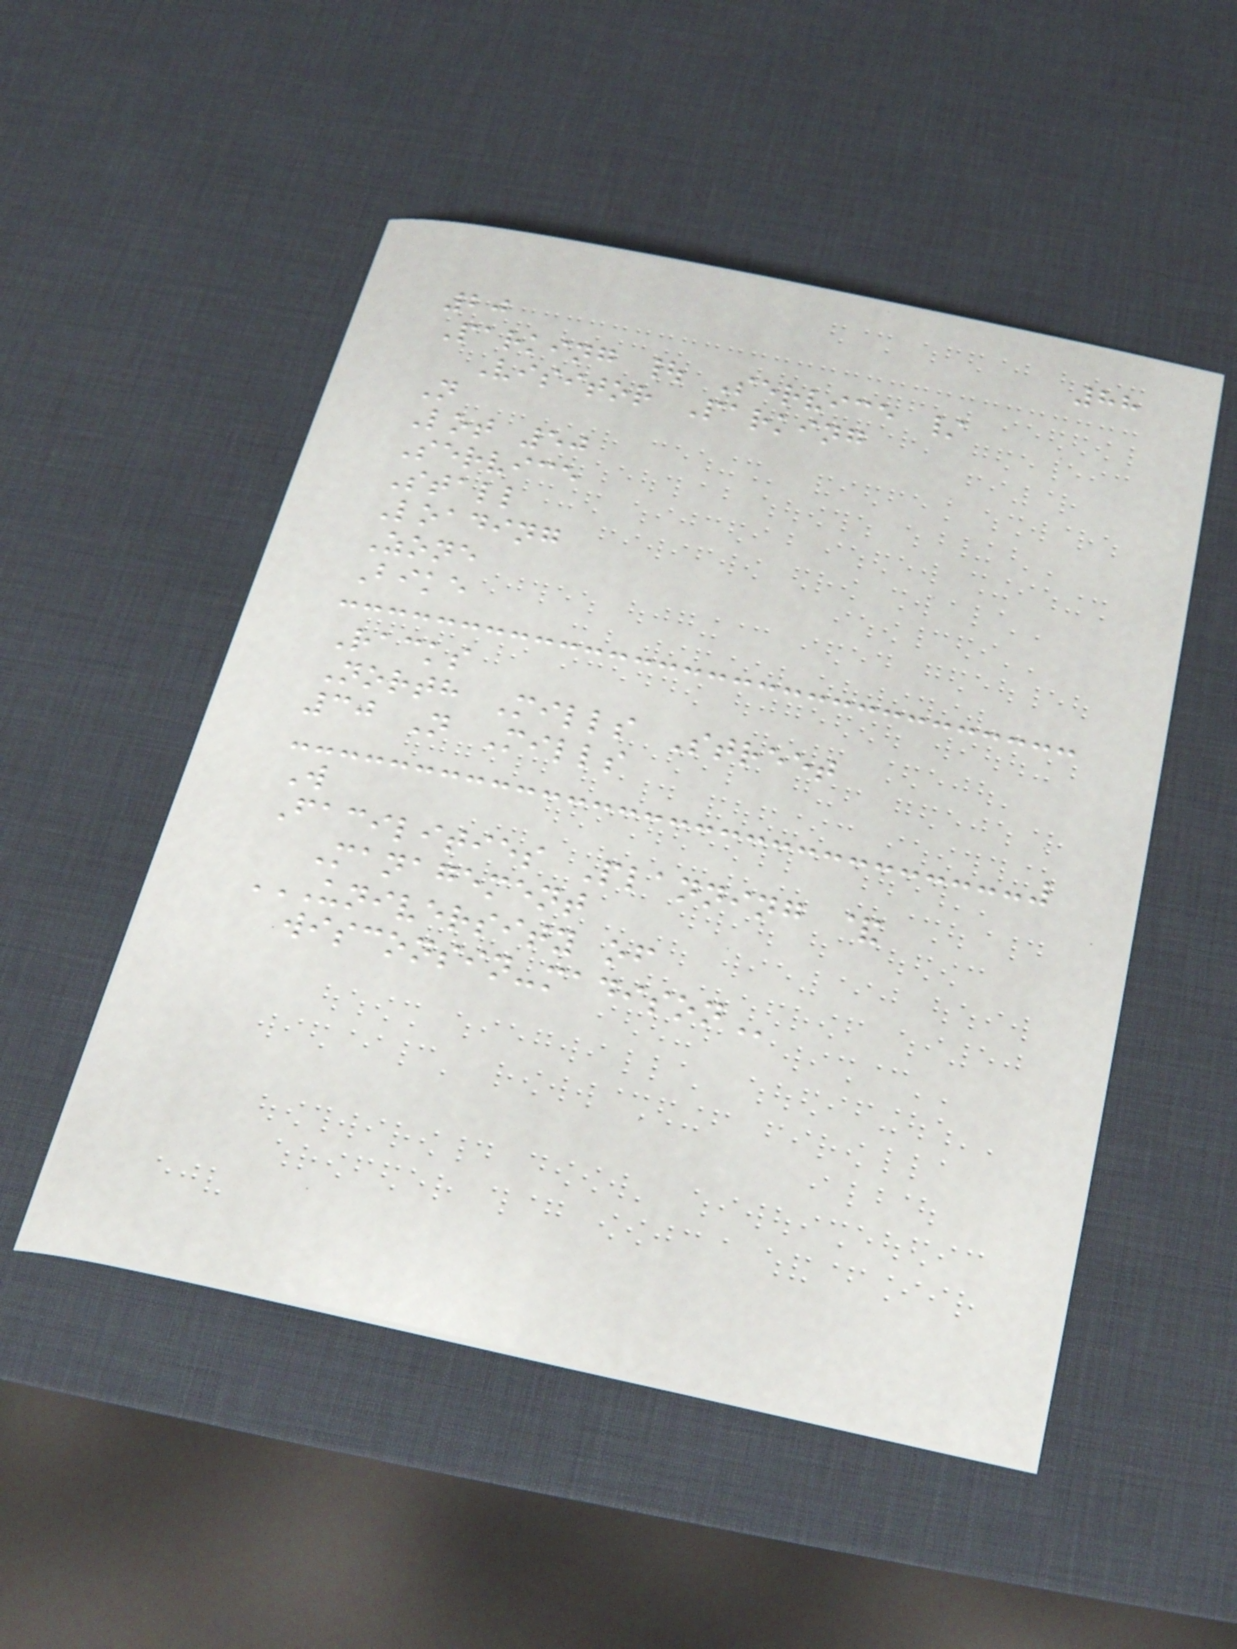88
20
Parking | Service /
Visitor Parking
N
Lot 50
Service
Stall
Loading
Zone
Bike
Racks
North Mills Street
30 N Mills
W
Facilities Planning &
Management
UNIVERSITY OF
WISCONSIN-MADISON
